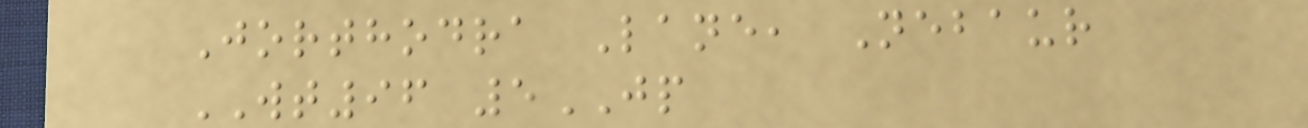Jorthodra Lane, Nebaur
WT96 5JP
